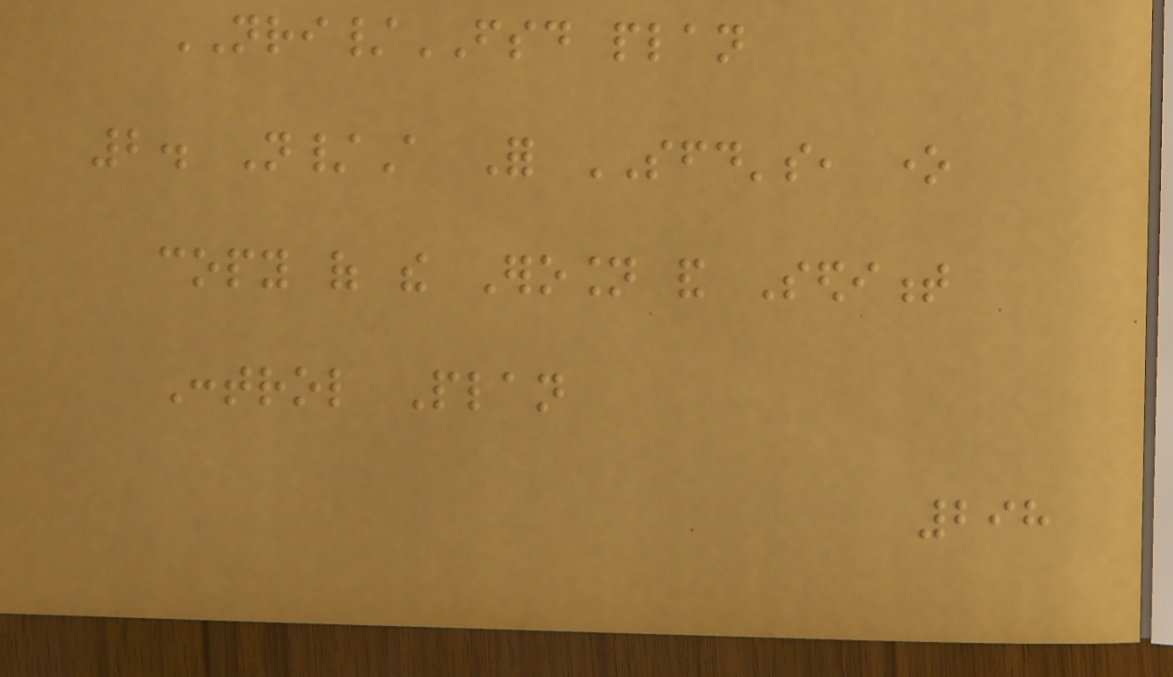NRI/FSD plan
2. N/A For SFD's, one
copy of the Erosion and Sediment
Control Plan
298
